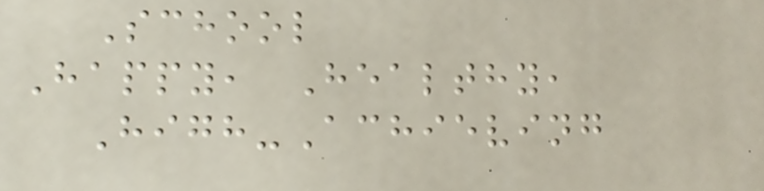School
Happy, Healthy,
High-Achieving
